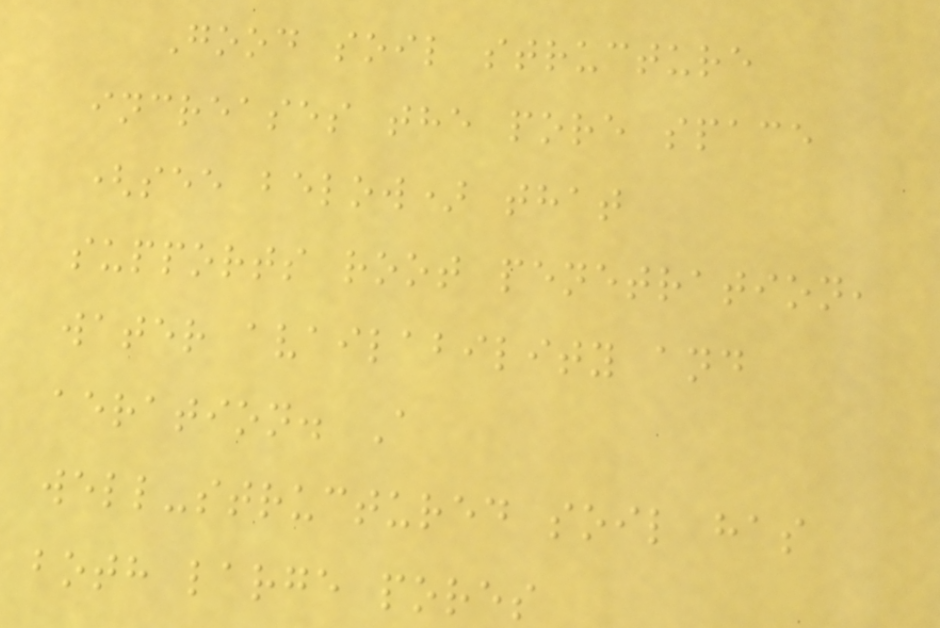Good soil structure
increases the pore space
(see below) that
supports root penetration,
water availability and
aeration. A
well-structured soil has
both large pores
